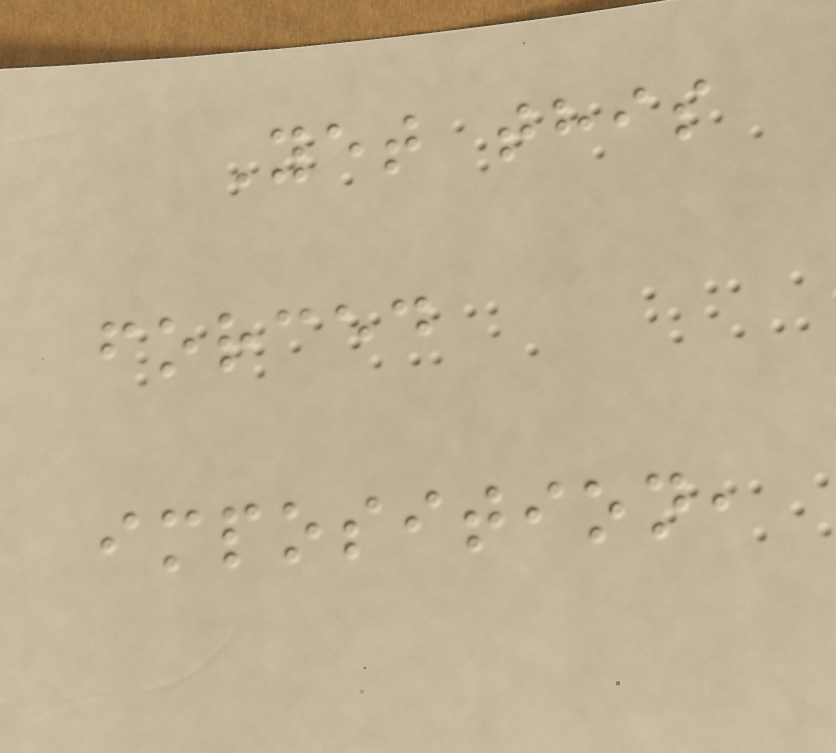Yet this
forced
imposition,
